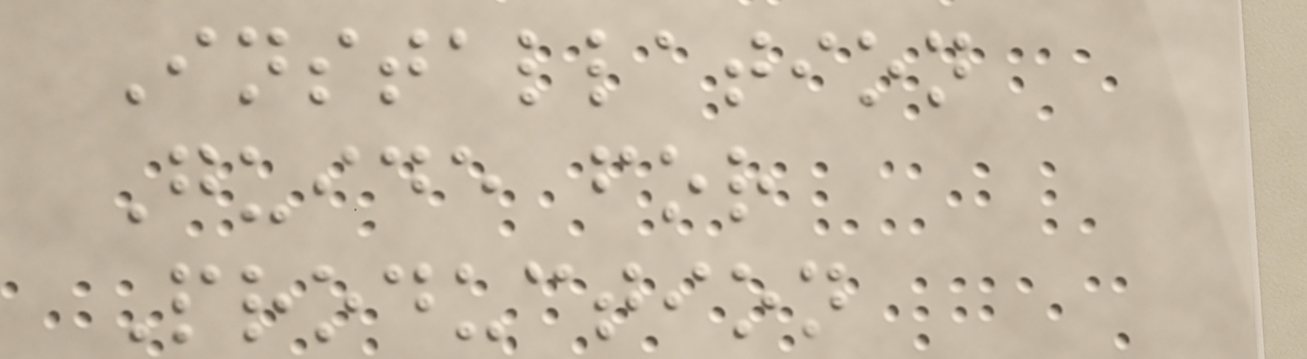Installation
Guide for
Production
